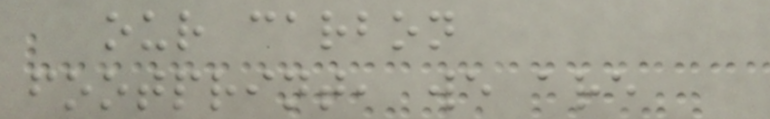our carbon
footprint, we are
